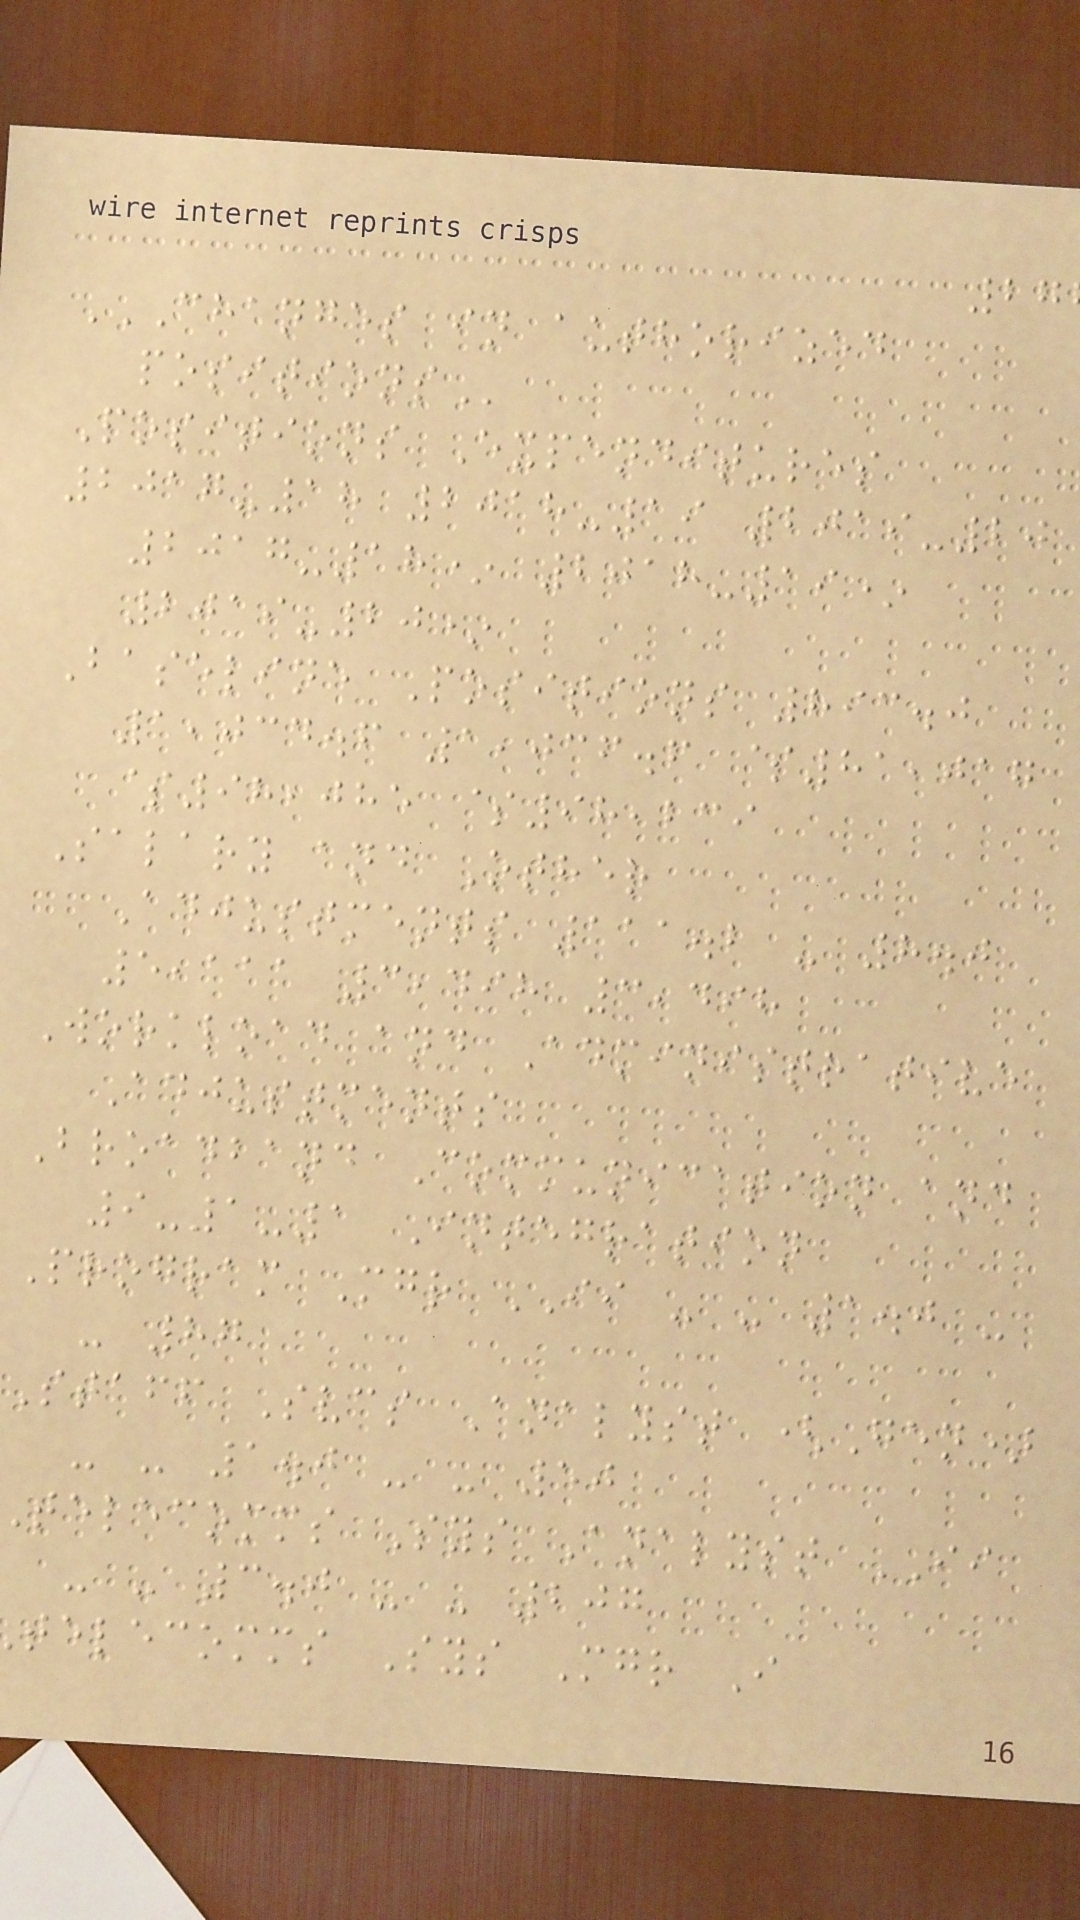CHANGES IN AUTHORIZED
Positions Expenditures
2017-18 2018-19 2019-20
2017-18* 2018-19*
2019-20*
Baseline Positions 893.0
1,034.6 1,036.6 $81,017
$98,085 $98,239
Salary and Other
Adjustments 111.2 - 8.0
5,111 3,498 3,498
Workload and Administrative
Adjustments
Broadband Communication and
9-1-1 Integration
Program Mgr II - - 1.0 -
- 87
Staff Svcs Analyst (Gen)
- - 1.0 - - 50
telecomms Sys Analyst II
- - 3.0 - - 207
telecomms Sys Mgr I
